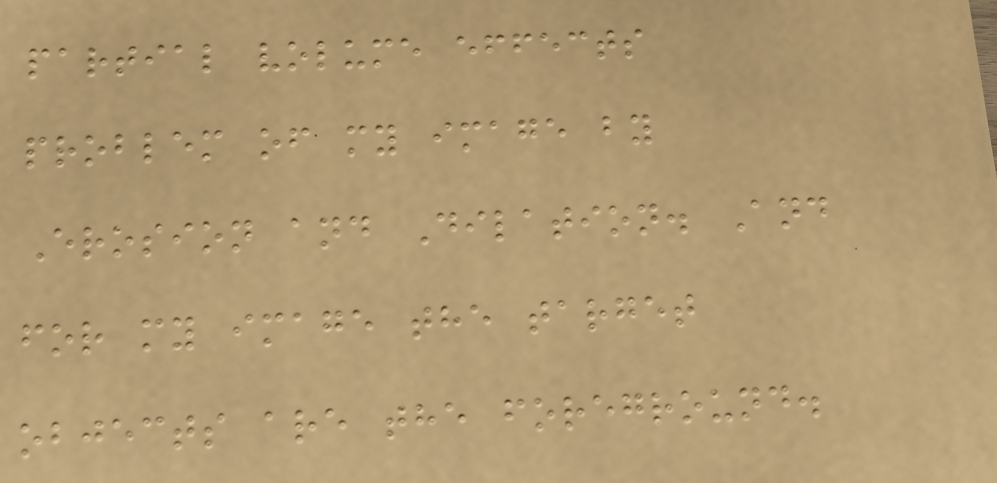partial volume effects
problem of my image by
Erosion and Dilation. And
for my image the target
objects are the foreground.
